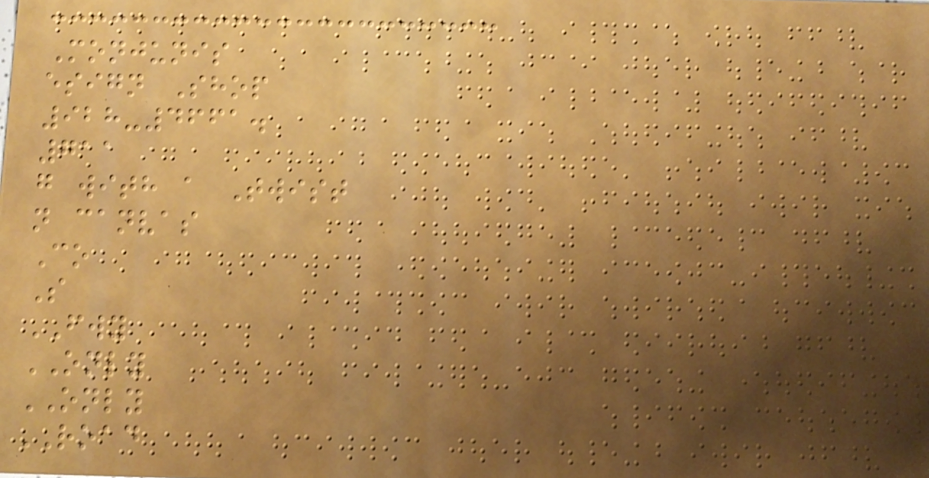Monjunis
esign Shop
928-4661.
711
g with a Twist
n canvas
Co
S
FWY
ONLY
ONLY
ROAD
